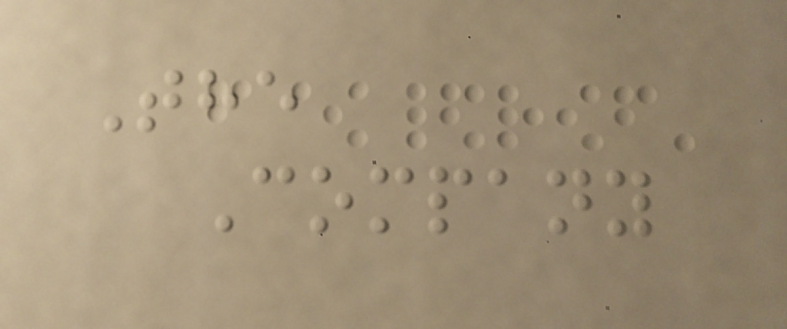The
Company
